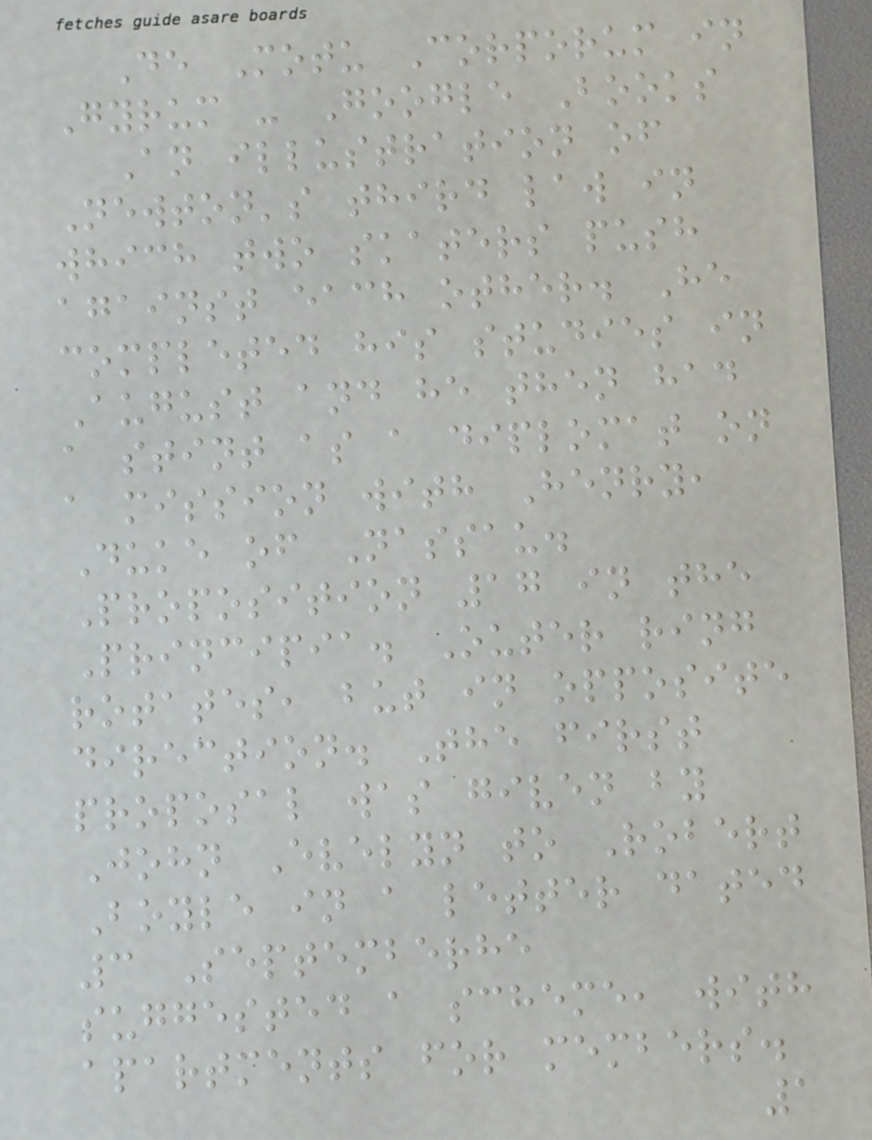De Motu Corporum in
Gyrum - Google Books
An illustration of
Newton's third law in
which two skaters push
against each other. He
completed his studies in
August and he then had
a stint as a diplomat on
a mission with Henry,
Duke of Nassau.
Proposition 17 in the
Principia. Outer ring
rotates, but in opposite
direction. The first
proposal was given by
John Evelyn to Robert
Boyle in a letter dated
3 Septemberhe
suggested a scheme, with
apartments for members.
1
